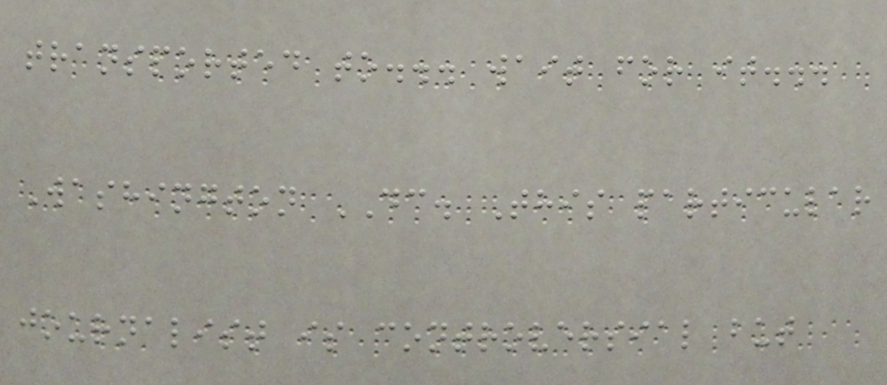transported to... wait for it...
Washington DC. This particular
journalist is controversial but
